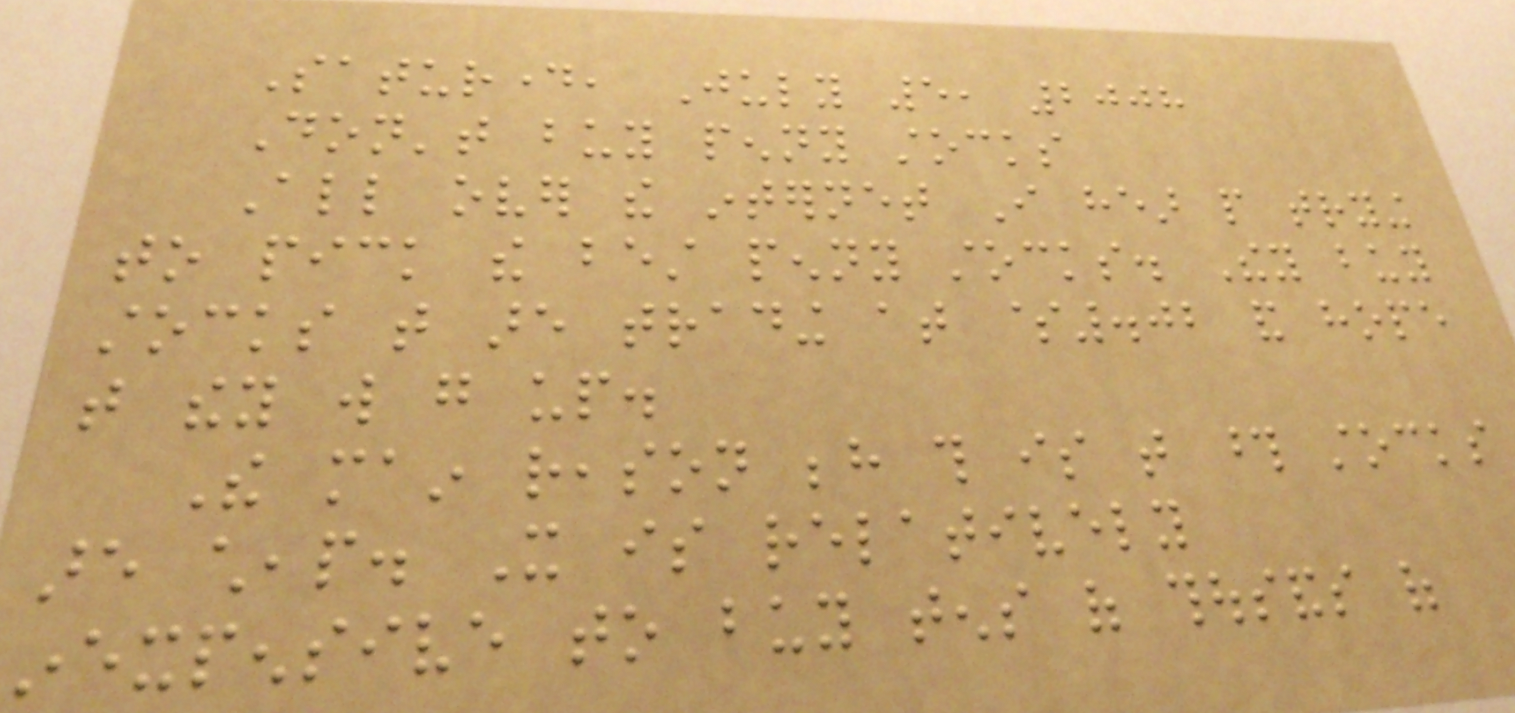Saturday, July 5, 2008
Don't buy penny stocks
All over the internet I hear people trying
to pick the best penny stocks. They buy
stocks that are trading at $.02 and hope
that they will go up.
The main reason behind this is that those stocks
are cheap. It is relatively
inexpensive to buy tens of thousands of
